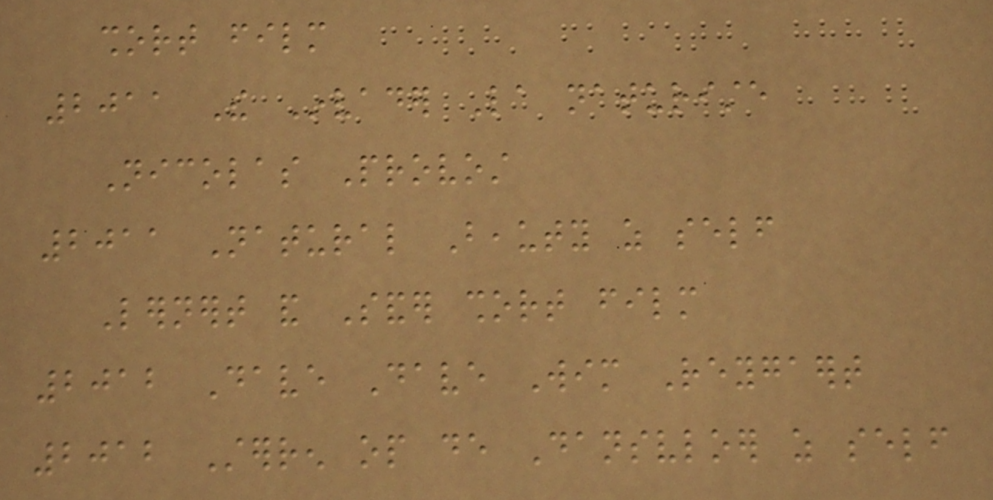short film
2011 The Invader La naturiste
Nicolas Provost
2011 Natural Beauty as self
Lernert and Sander short film
2012 Dave Dave Wim Reygaert
2012 Sterren op de Dansvloer as self
